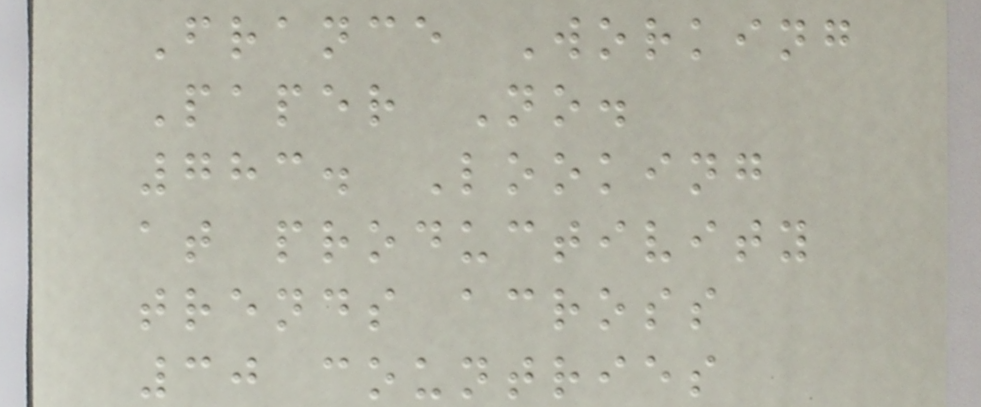France Working
Paper No.
783. Looking
at productivity
trends across
30 countries
